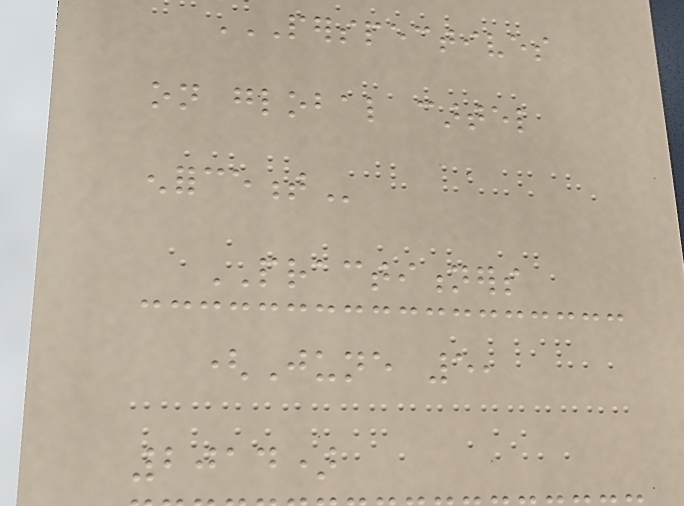PERSPECTIVES
ON GLOBAL CARTEL
ENFORCEMENT
PRACTITIONERS
(June 5,
2014)
